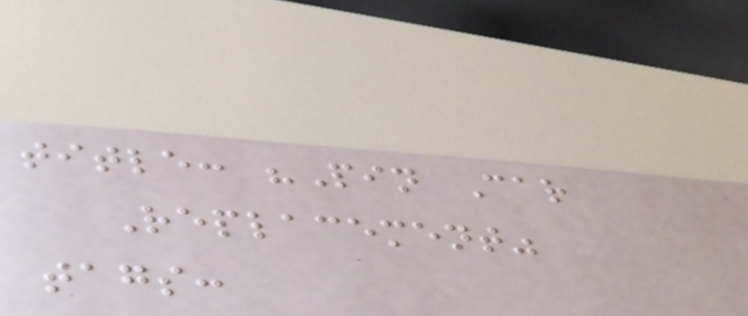title: "Pin Car
Replacement"
tags:
